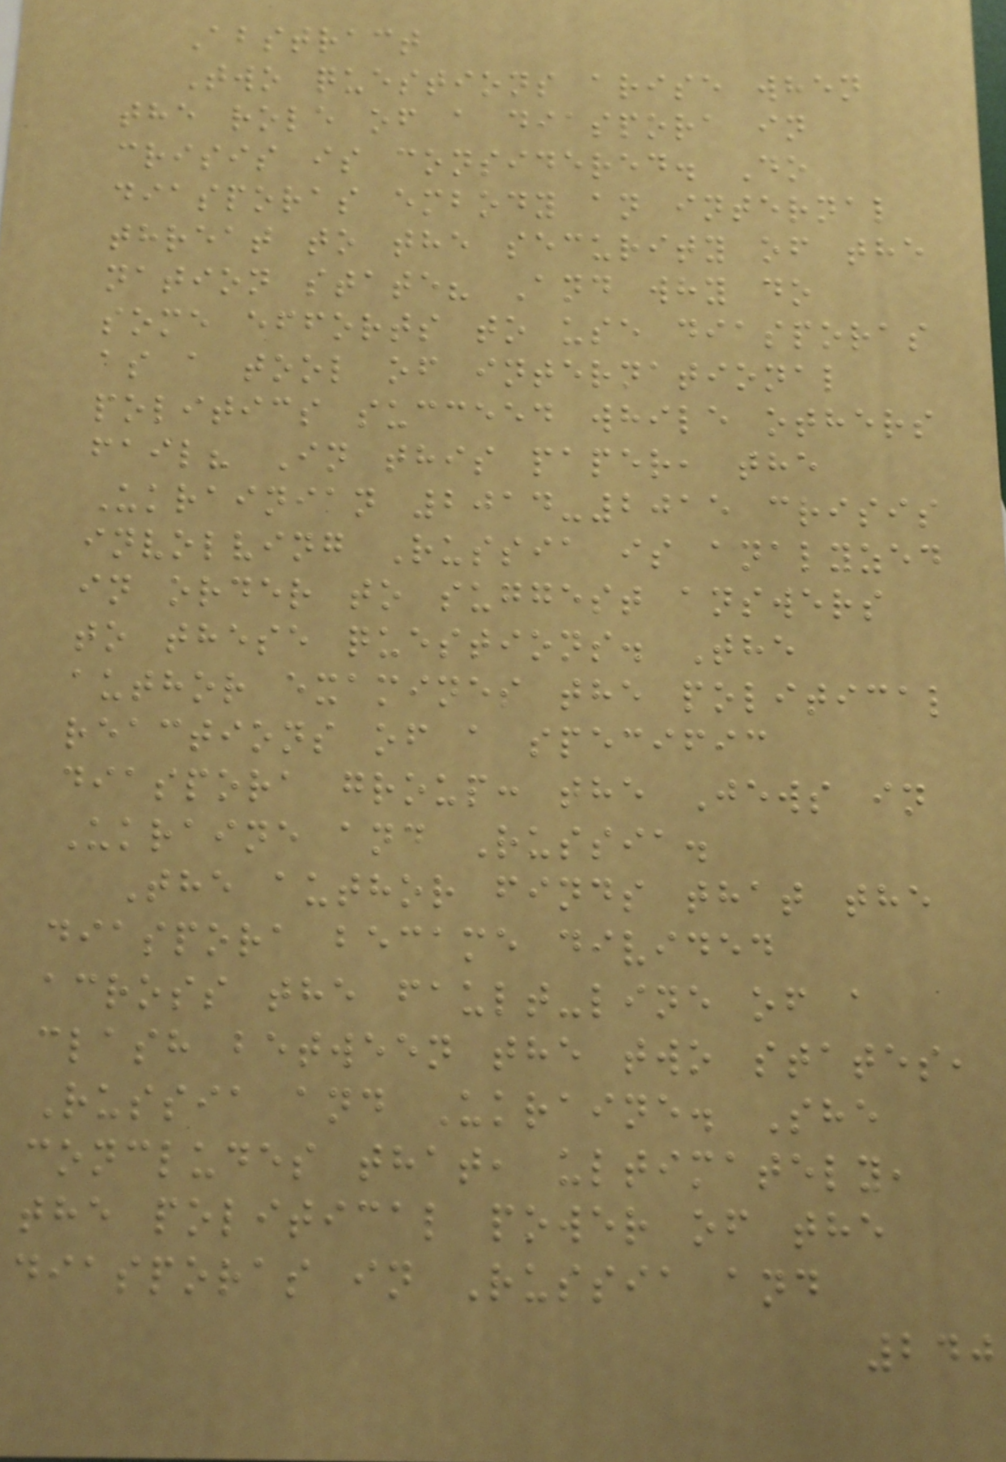Abstract
Two questions arise when
the role of a diaspora in
crisis is considered. Do
diasporas embody an internal
threat to the security of the
nation state? And why do
some efforts to use diasporas
as a tool of international
politics succeed while others
fail? In this paper, the
Ukrainian 2014-2015 crisis
involving Russia is analyzed
in order to suggest answers
to these questions. The
author examines the political
reactions of a specific
diaspora group: the Jews in
Ukraine and Russia.
The author finds that the
diaspora became divided
across the fault-line of a
clash between the two states,
Russia and Ukraine. She
concludes that, ultimately,
the political power of the
diasporas in Russia and
240
